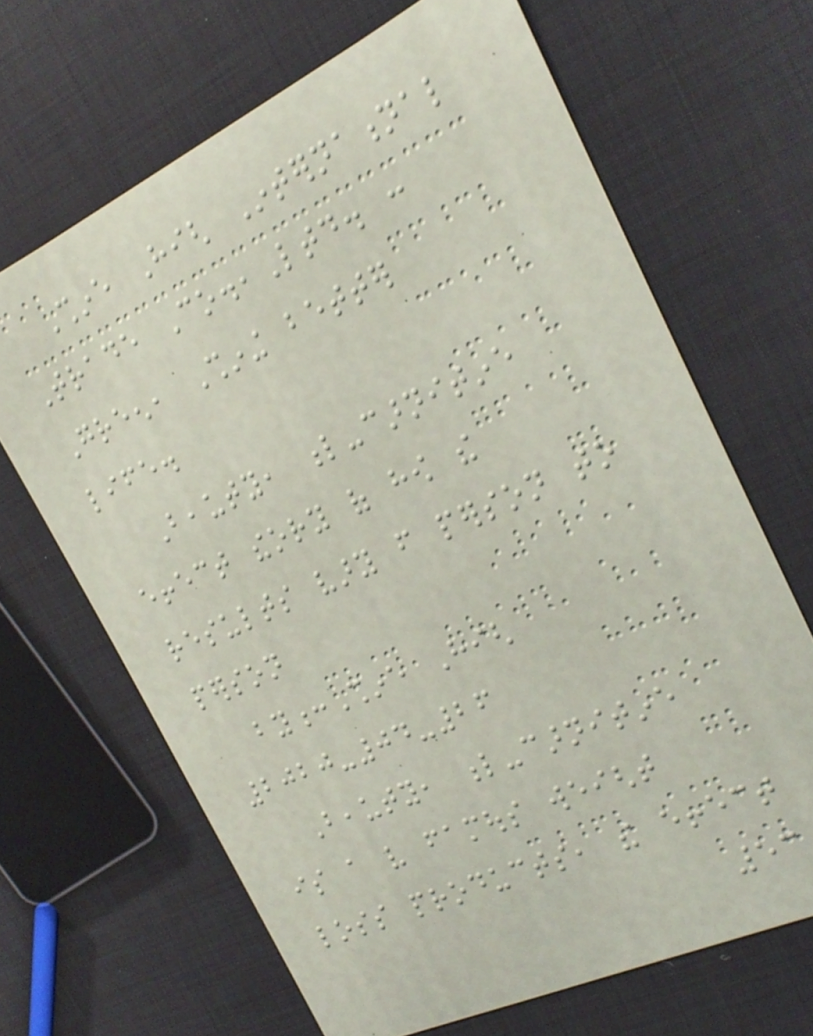Shine High International
Trade Co.,Ltd. :
Green, Shining better
life.
Beauty, l-carnitine
effect theory of how the
results vary from person to
person
by:Shine High
2020-04-26
Beauty, l-carnitine
is a very famous weight
loss products, the effect
53
